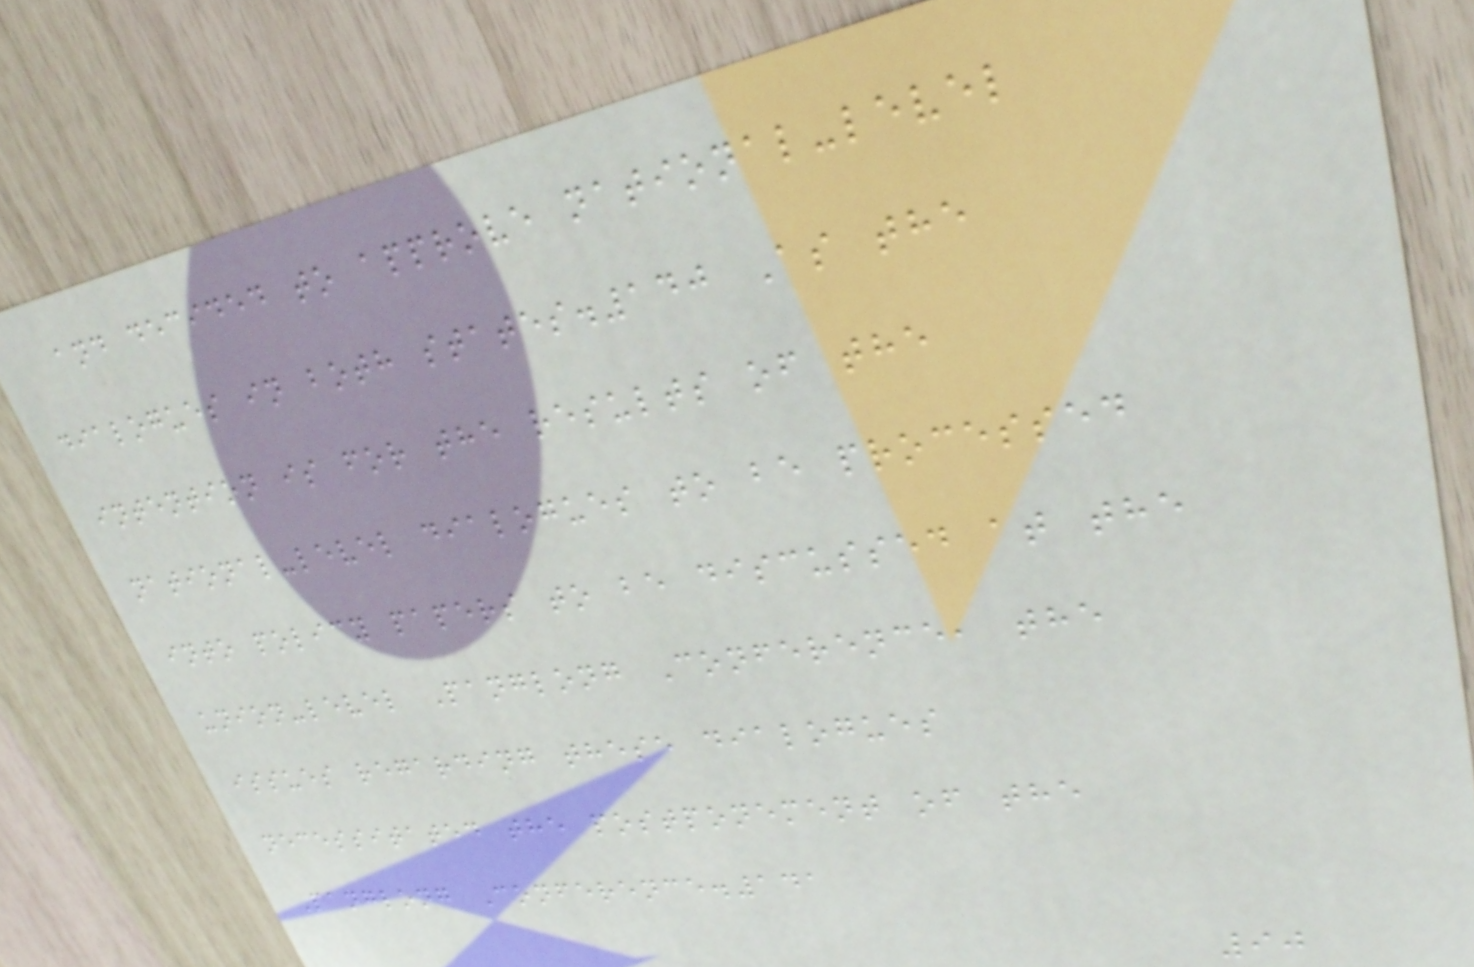and decided to approve national-level
dialogues in both states.140 As the
intention is for the results of the
national-level dialogues to be processed
into policy papers to be discussed at the
union-level Panglong Conference, the
issues regarding these dialogues
necessitated the postponement of the
Panglong Conference.141
90
